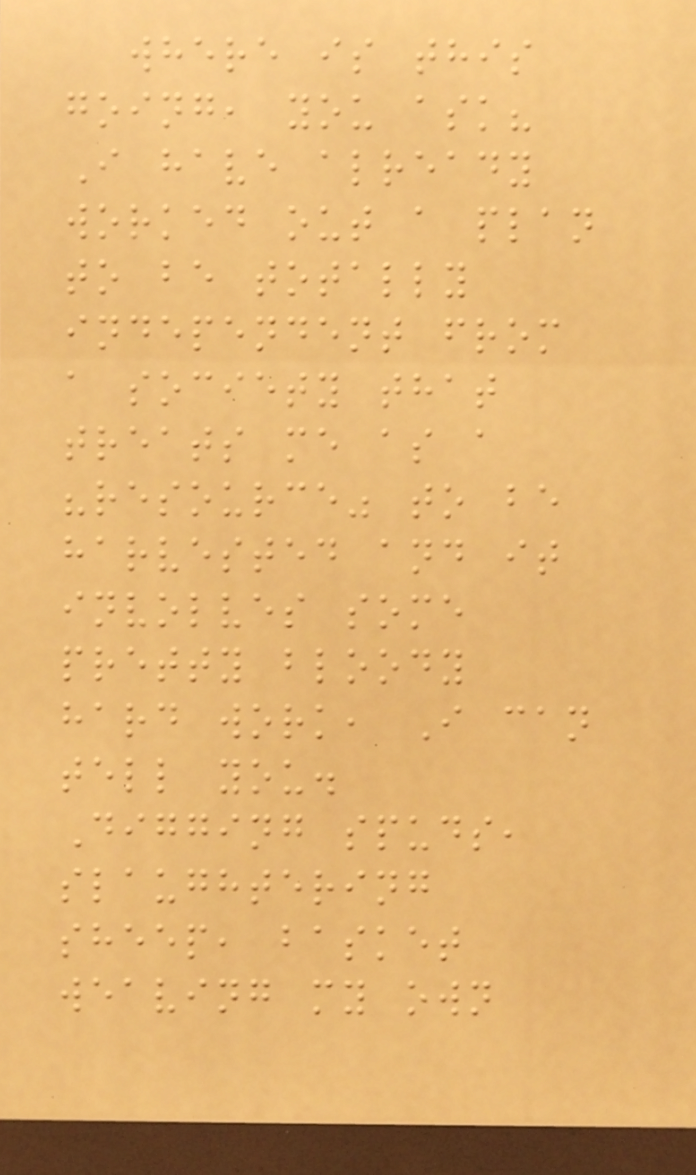where is this
going, you ask?
I have already
worked out a plan
to be totally
independent from
a society that
treats me as a
"resource" to be
harvested and it
involves some
pretty bloody
hard work, I can
tell you.
Digging spuds,
slaughtering
sheep, basket
weaving my own
